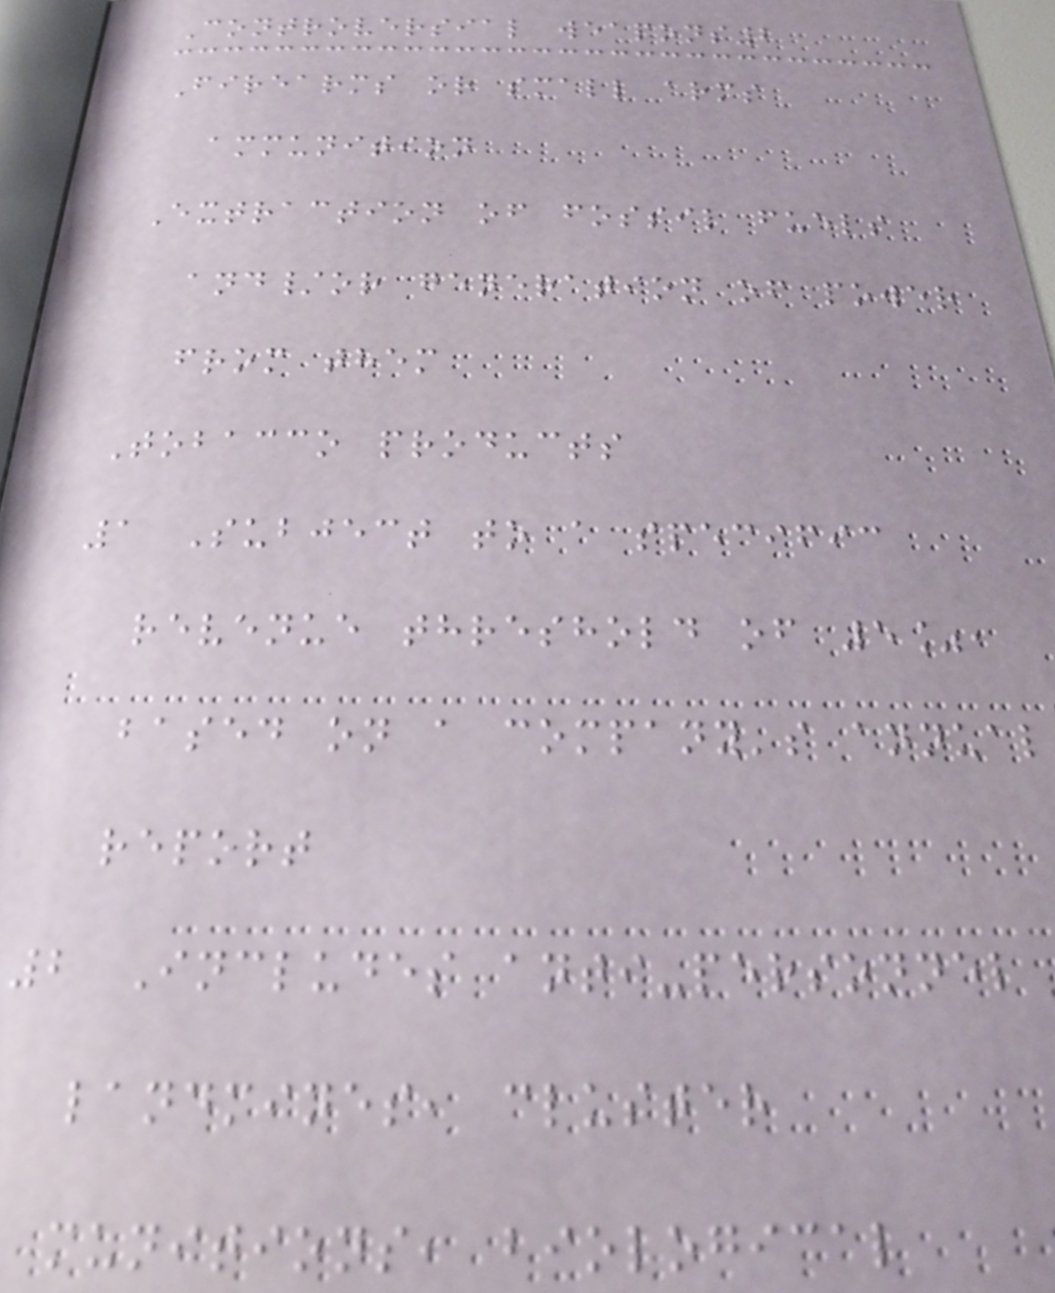Controversial weapons2
Firearms or small arms
ammunition
Extraction of fossil fuels
and/or generation of power
from them
Tobacco products
1 Subject to a specific
revenue threshold of 5%,
based on a company's annual
report
2 Includes anti-personnel
landmines, cluster
munitions, biological
